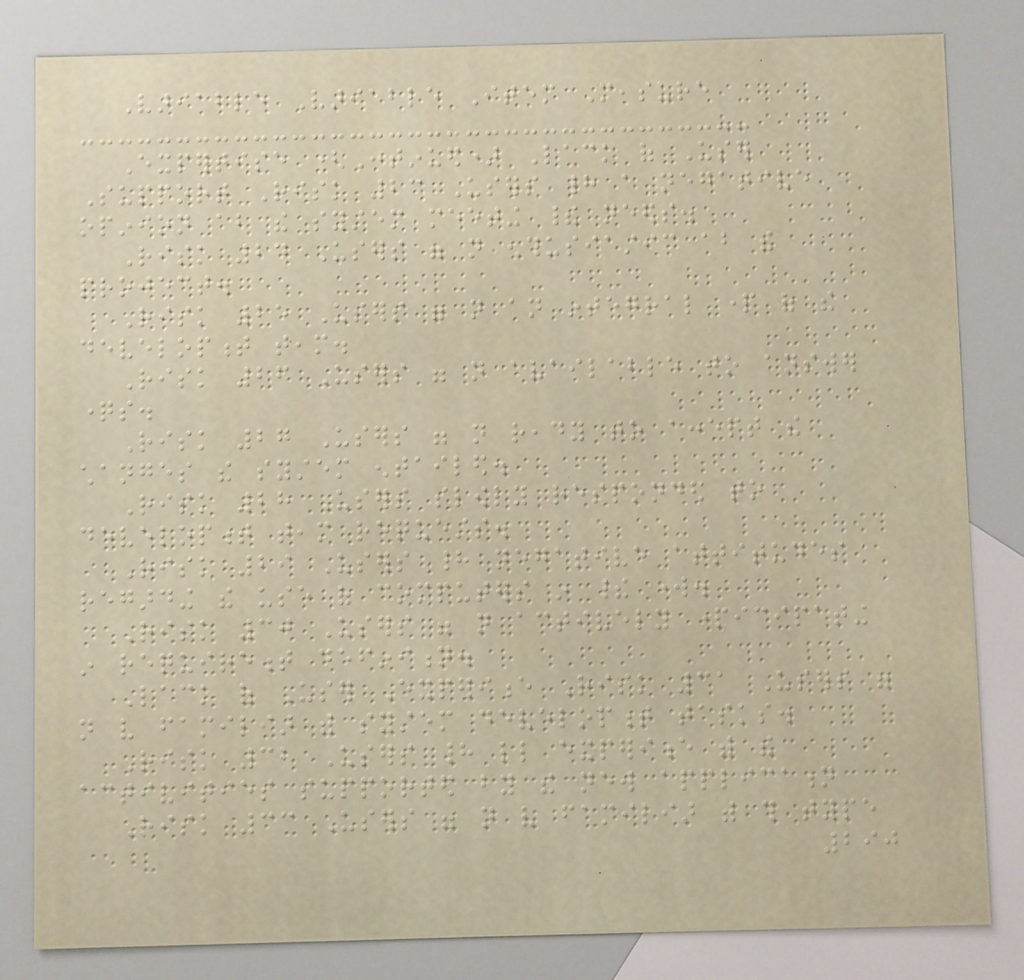Variable Variable Item Measure
Expertise (Continued) Lack of User
Support Risk 23 Users had a negative
opinion about the system meeting their needs.
Risk 24 Users were not enthusiastic about the
project.
Risk 25 Users were not an integral part of the
development team.
Risk 26 Users were not available to answer
questions.
Risk 27 Users were not ready to accept the
changes the system entailed.
Risk 28 Users slowly responded to
development team requests.
Risk 29 Users had negative attitudes
regarding the use of computers in their work.
Risk 30 Users were not actively participating
in requirement definition.
Lack of User Experience Risk 31 Users were
not very familiar with system development tasks.
Risk 32 Users had little experience with the
activities supported by the new application
Risk 33 Users were not very familiar with this type
290
